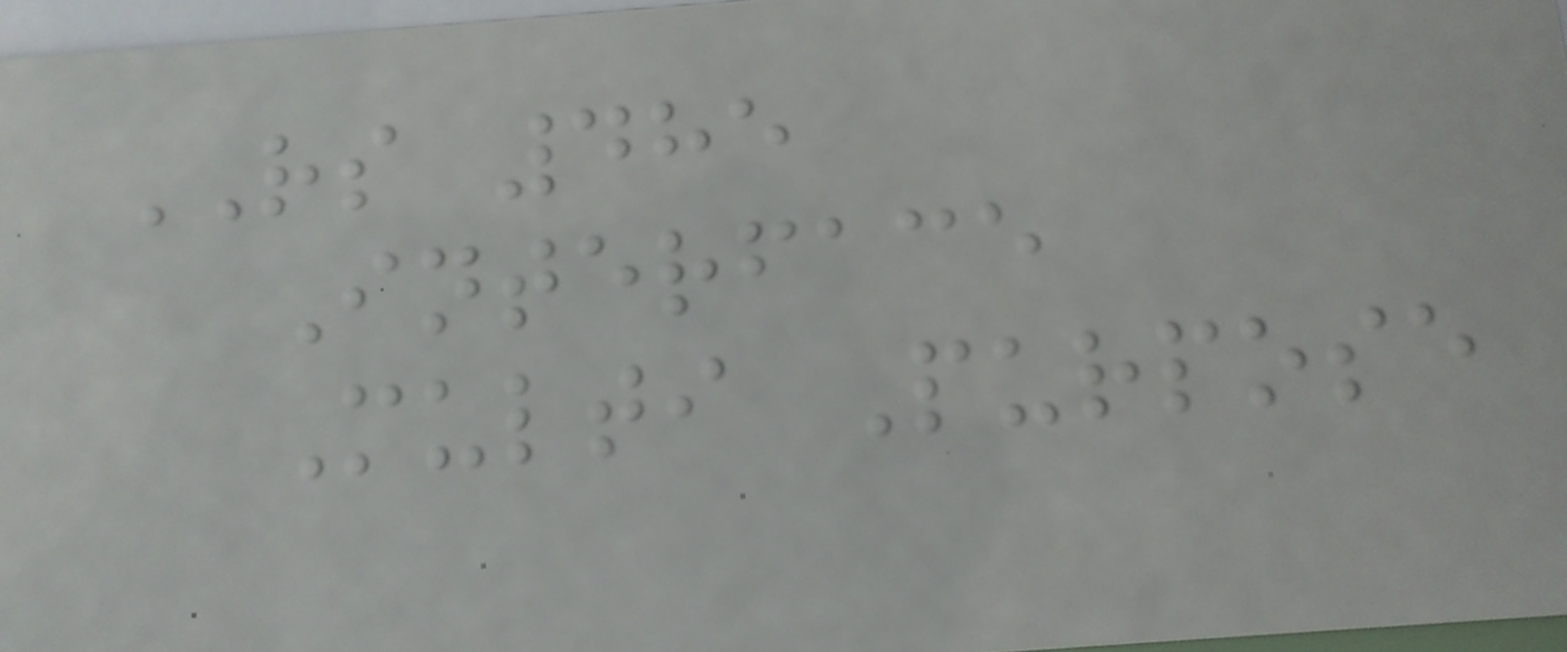RS 485
Interface
Multi Purpose
